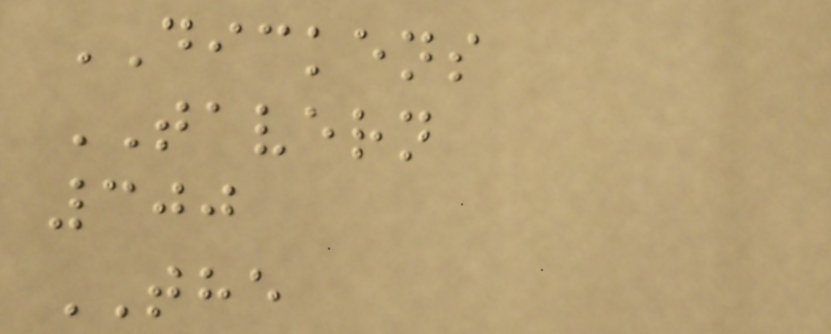DICKENS
TAVERN
300
THE
